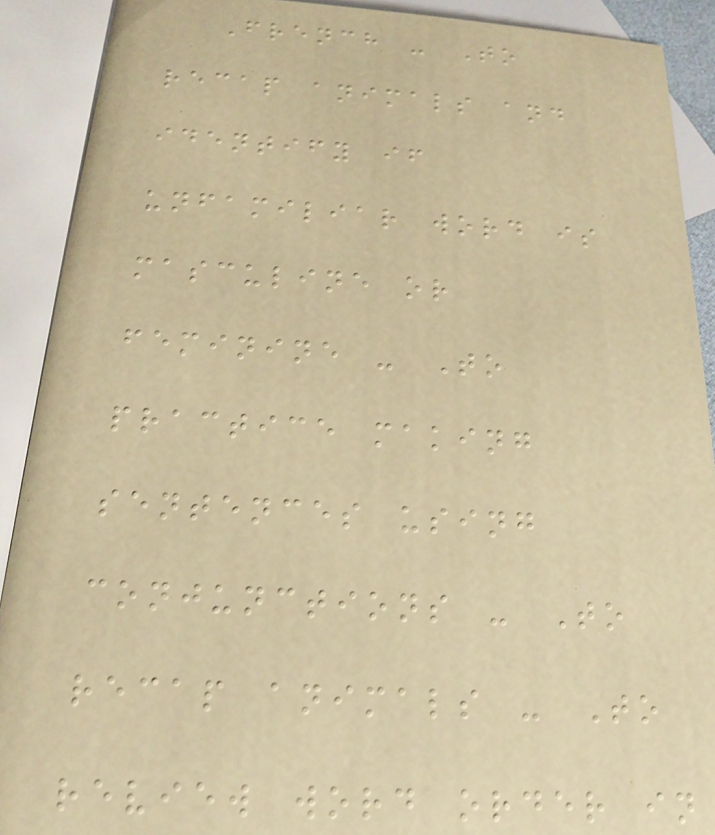French - To
recap animals and
identify if
unfamiliar word is
masculine or
feminine - To
practice making
sentences using
conjunctions - To
recap animals - To
review word order in
